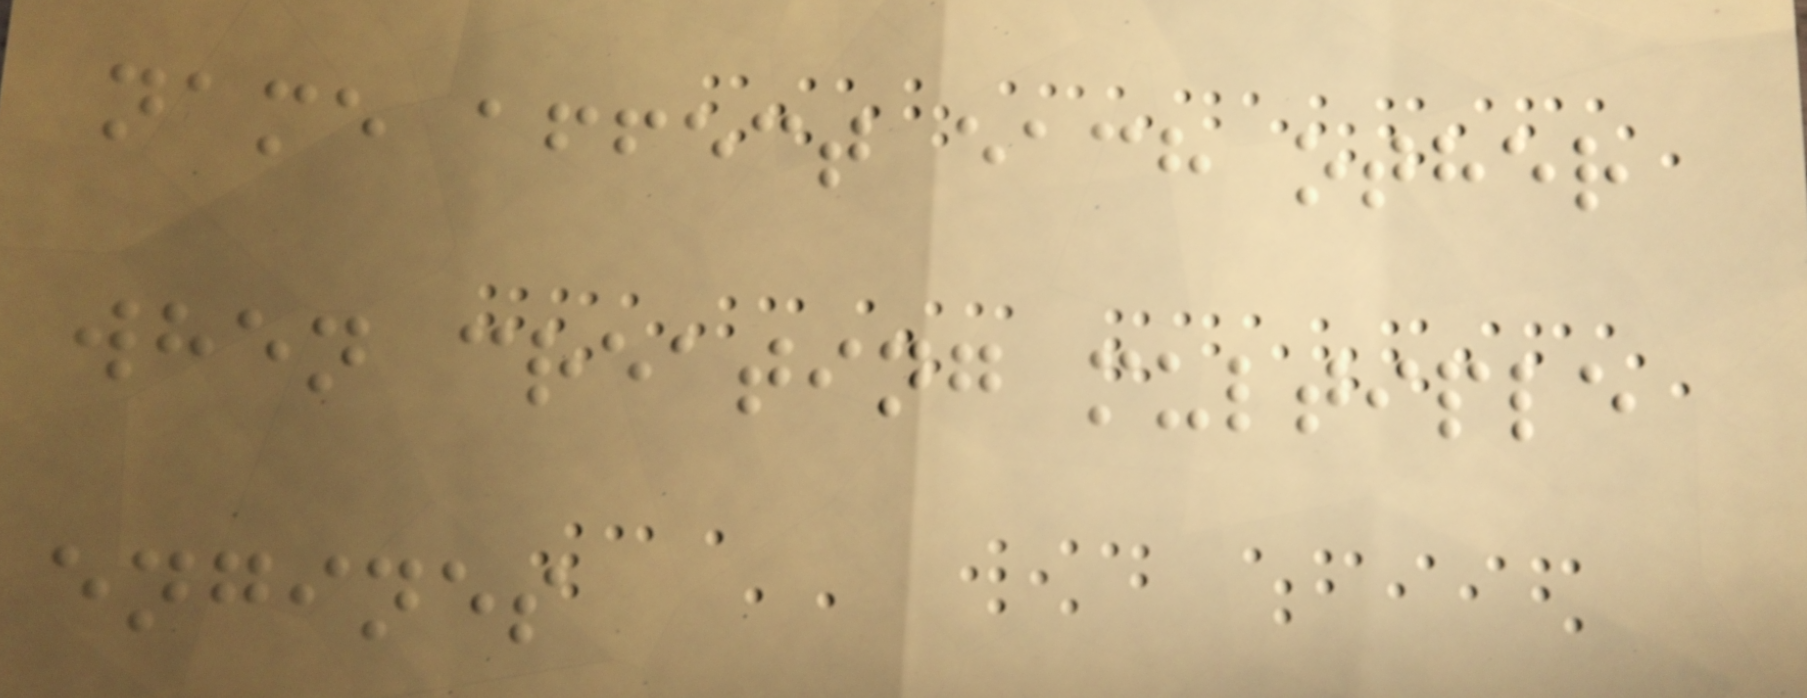name affect each other
when creating multiple
engines
